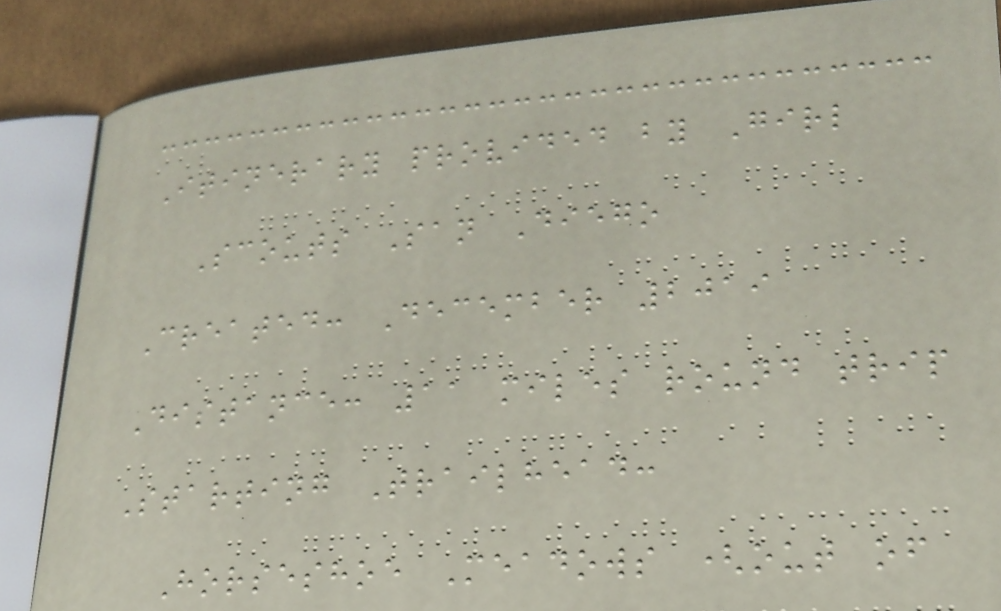Itinerary provided by Girl
Scouts San Diego
Created: December 2019
Distance: 11 miles round trip
Starting Trailhead:
Horseshoe Meadows (out of
